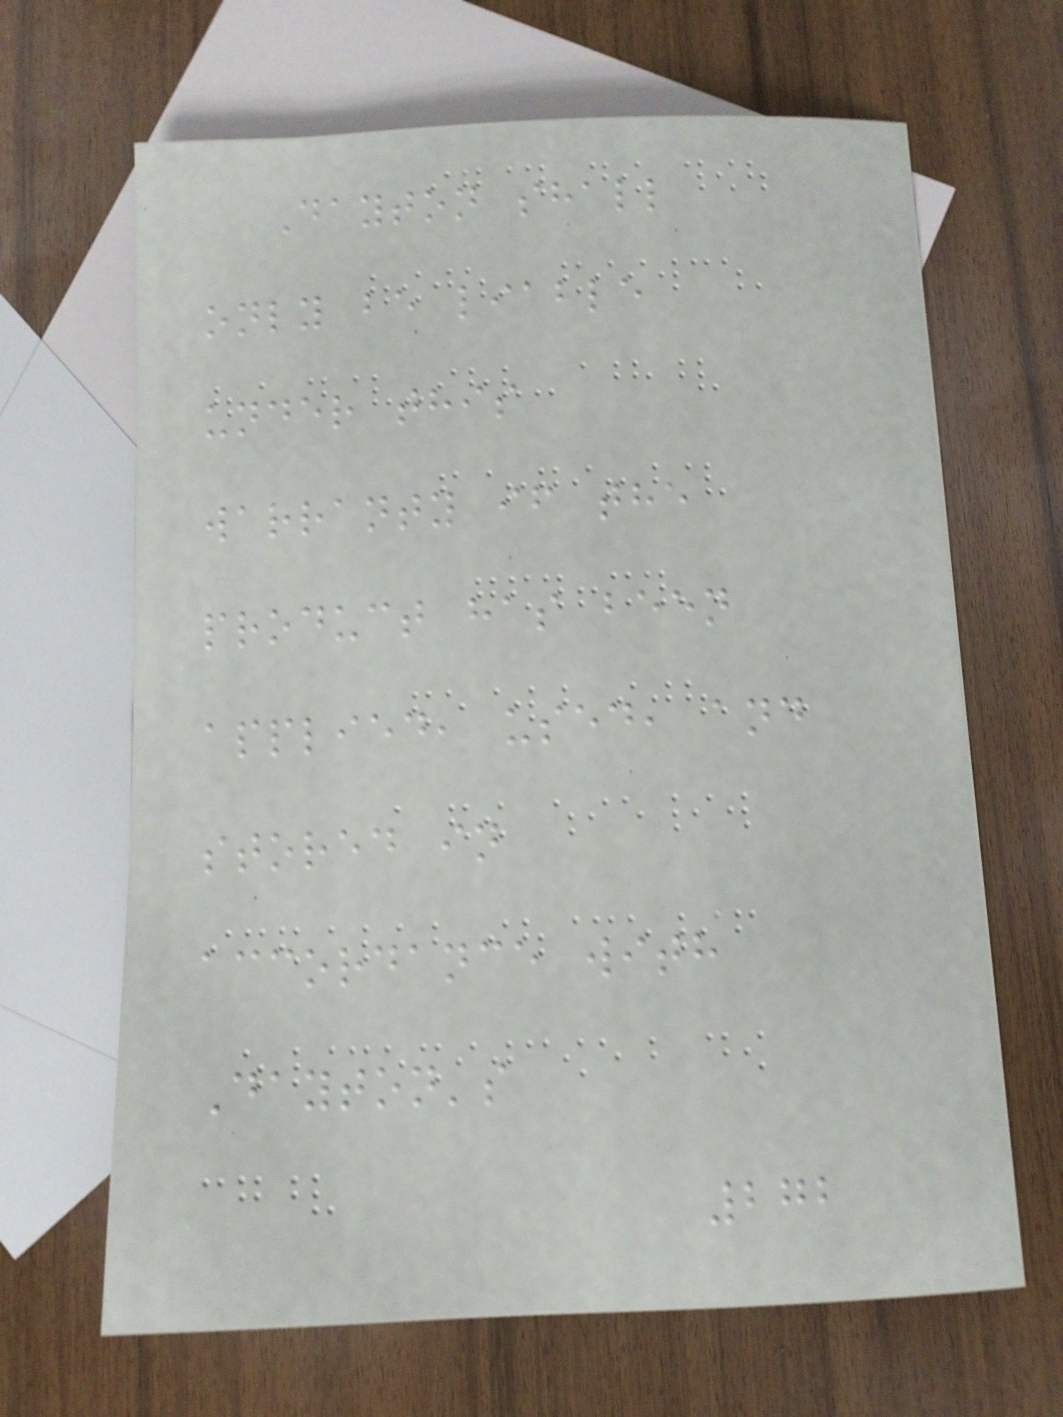Dayton shall
only be liable
under this
warranty if the
product has been
applied, used, and
stored in
accordance with
Dayton's
272
